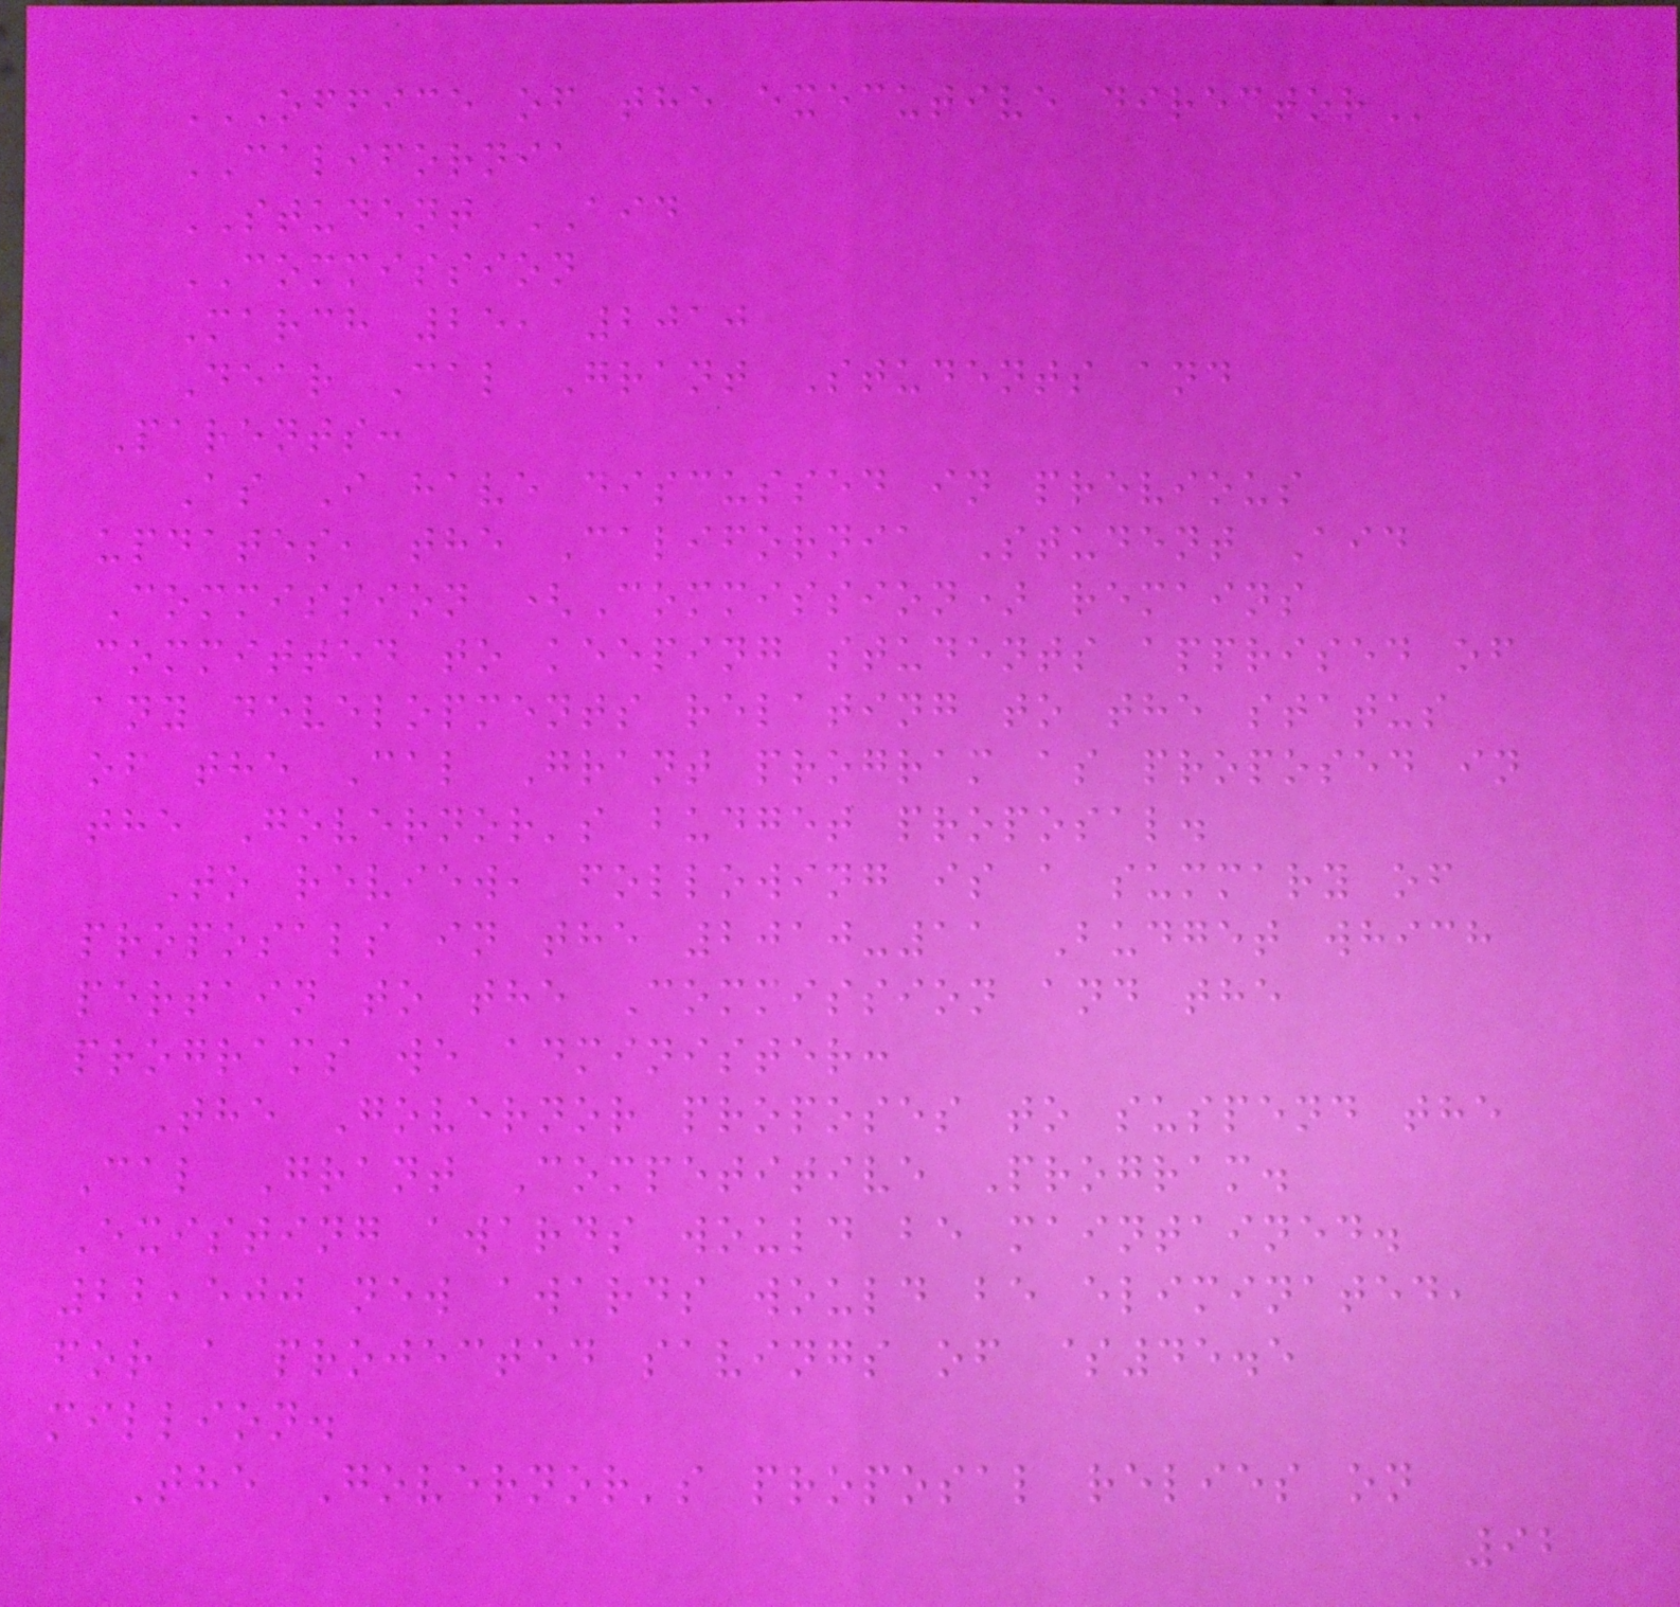OFFICE OF THE EXECUTIVE DIRECTOR
CALIFORNIA
STUDENT AID
COMMISSION
March 25, 2010
Dear Cal Grant Students and
Parents:
As I have discussed in previous
updates, the California Student Aid
Commission (Commission) remains
committed to keeping students apprised of
any developments relating to the status
of the Cal Grant program as proposed in
the Governor's budget proposal.
To review, following is a summary of
proposals in the 2010-11 Budget which
pertain to the Commission and the
programs we administer:
The Governor proposes to suspend the
Cal Grant Competitive Program.
Existing awards would be maintained.
22,500 new awards would be eliminated,
for a projected savings of $45.5
million.
The Governor's proposal relies on
92
